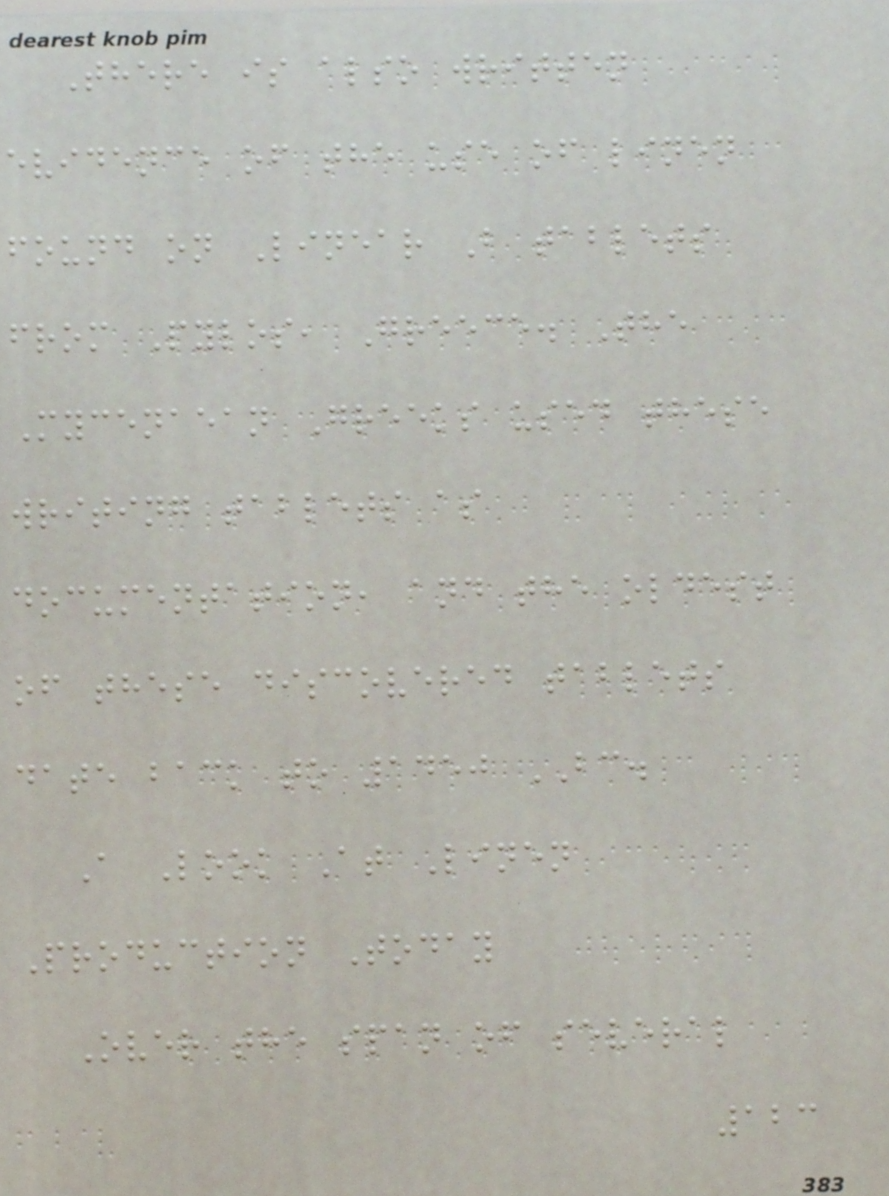There is also written
evidence of the use of linen
found on Linear B tablets
from Pylos, Greece. The
Mycenaean Greeks used these
writing tablets as
documentation, and the oldest
of these discovered tablets
date back to 1450 BC.
A Look At Linen
Production Today
Over the span of several
123
